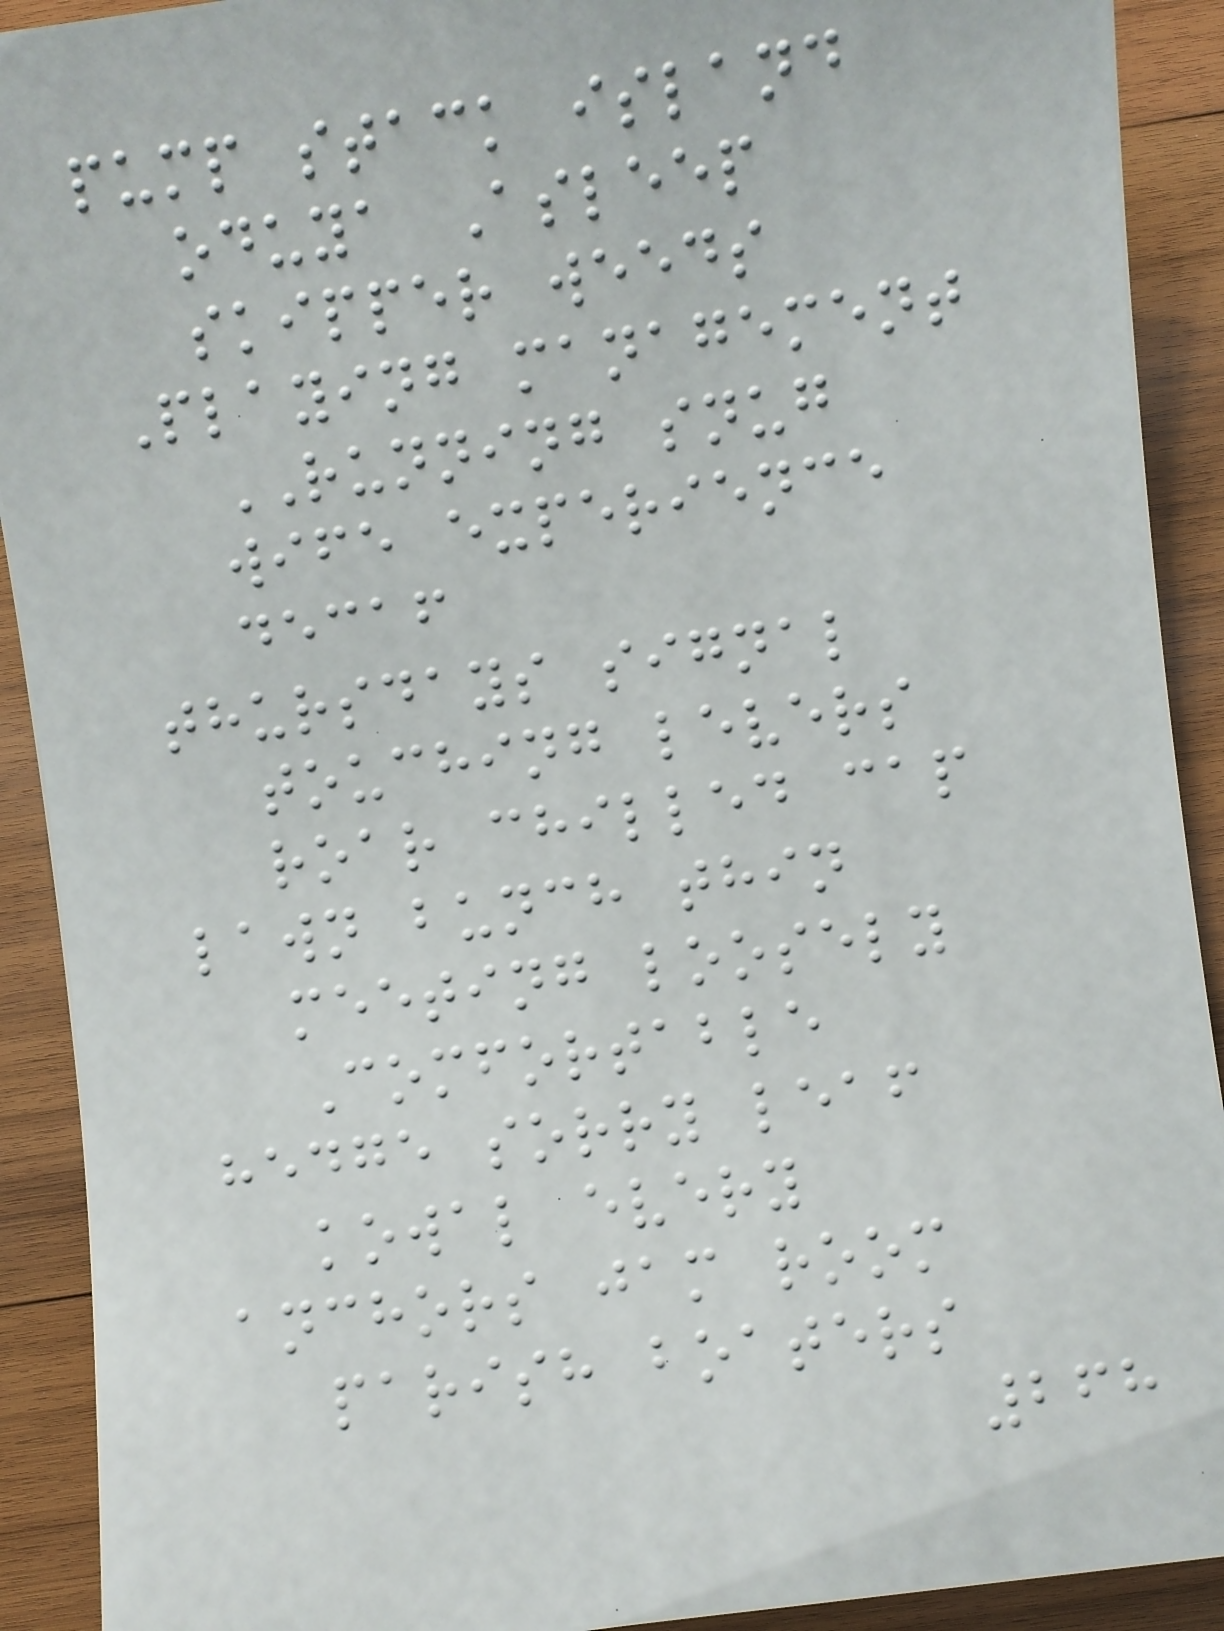pump stack island
oduya Asleep
skipper weeds
Playing management
RUNNING snug
wife experience
decaf
thursdays signal
touching levers
roar chilled cap
lawn bunch thin
meeting loosely
Comfortable
hedge sorry leaf
kowal every
anchors jam room
parish boaters
268
